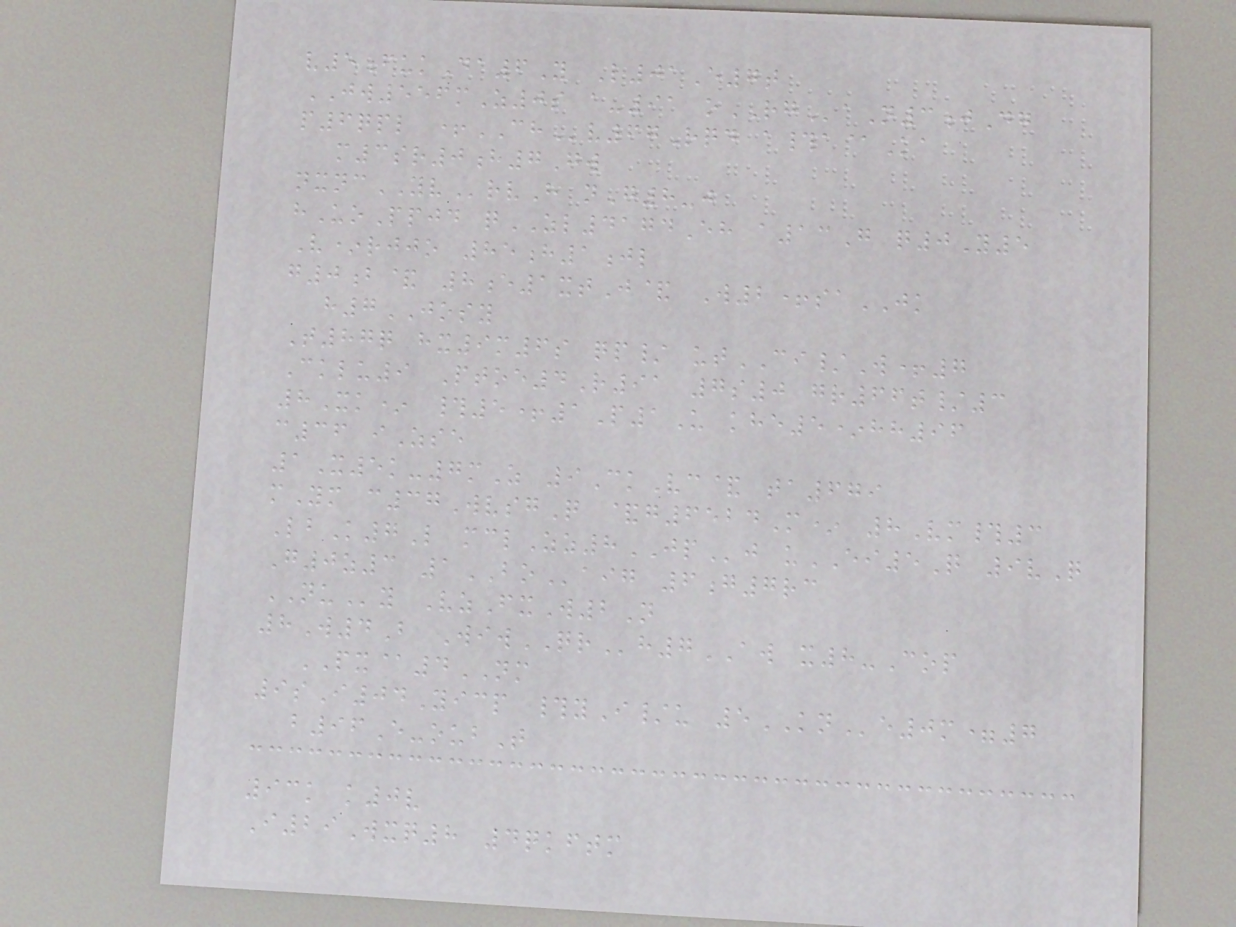v5fukDa6Y L01E7t
JW556mZ0s a-91 oRGaN3jDg
p6qpl +CHv67Rqd a#a@Ka
m3sr0h7Gw
nxncYVrvH nG8-j
hUoPpjd qZL4174Eh a13G q0Y5
V*rjjo 85h1jl
g0b& 8e1xtJ& W2+saJK
h7JOSY
T87q hx9m6s qp/ utCI/W+7
Cklu9 Ptoe4R91 7s0 gr66t/3
8Xk* #5+1P1U khe5*hh96
c36 iZse
1X5k-7mZ 9CkVc& ta679
mYm c37WvsgQ &g6524M* 8Vm#3
LbK7L mclZz8JPj uEI5Q 9vQ
G0z3 1BOaig 6g7rc
NUy VzFxW2N
8W4B WiwQRh7AW x8-Cop
PX@4NM
9sI04Yicp #yI/u 5KNe0m=7
b96E-oubT
93k k0v
I29Wxq8 4qkftm
